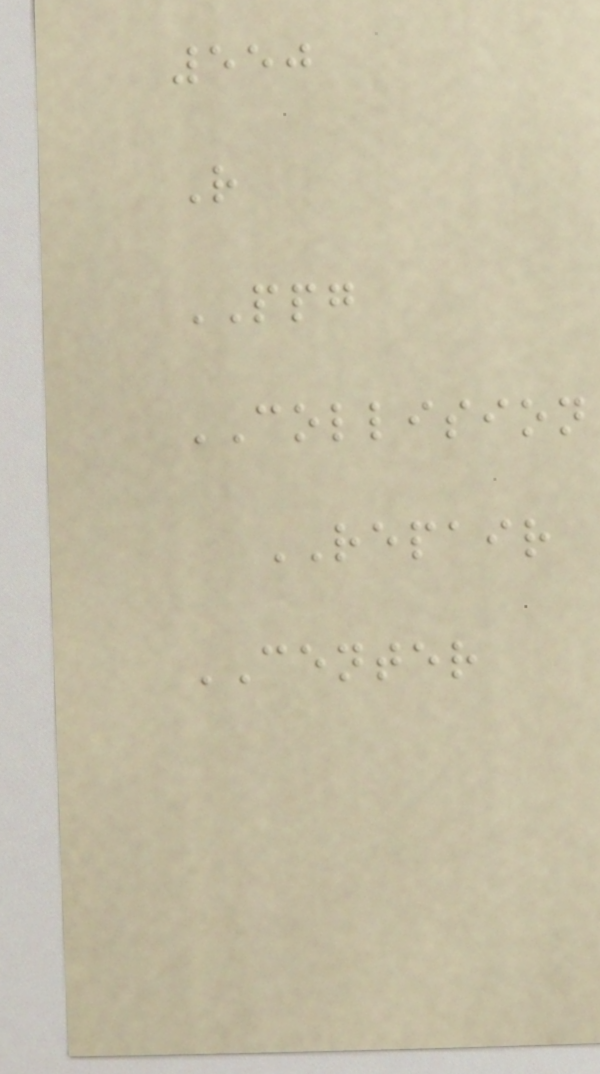550
R
PPG
COLLISION
REPAIR
CENTER
